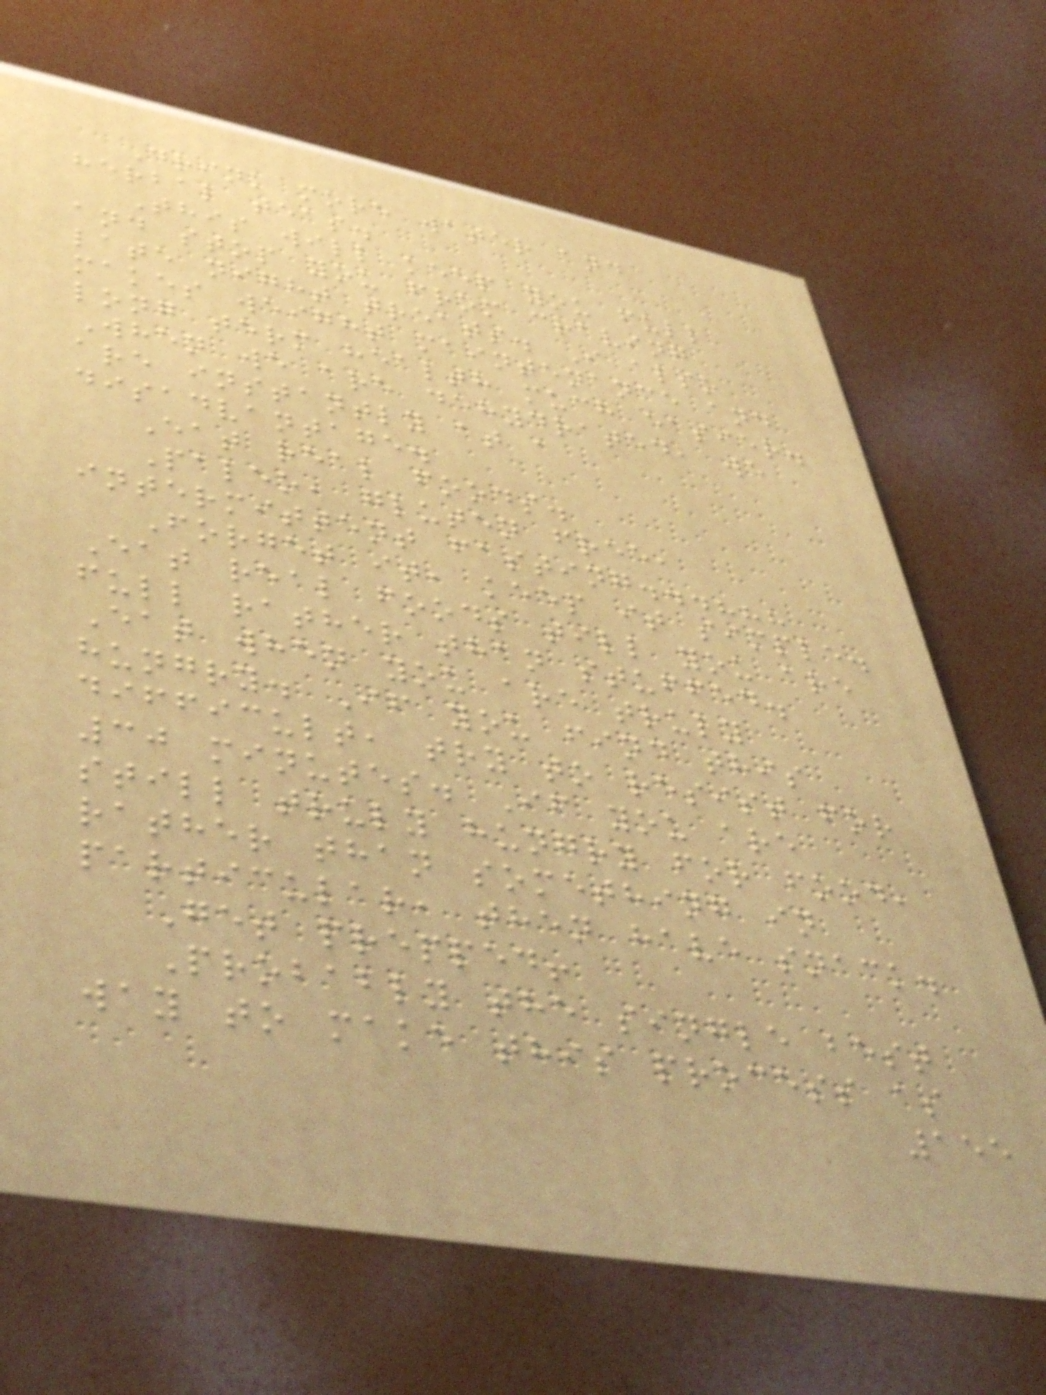Drink more water and
herbal teas.
This will keep you full
and stop you from craving
late night treats. I also
makes weight maintenance and
long term health much easier.
When we are dehydrated, we
are instantly at a
disadvantage.
Eat real foods.
Paleo, gluten free,
intermittent fasting...???
Forget it, keep it simple.
Eat real foods till you are
full rather than stuffed.
Eat when you are truly
hungry. If you find this
difficult, try to resist for
30 minutes. If you are
still truly hungry for food,
rather than something in
particular, then have snack.
Get prepped!
Probably the single best
way to make this process as
155
